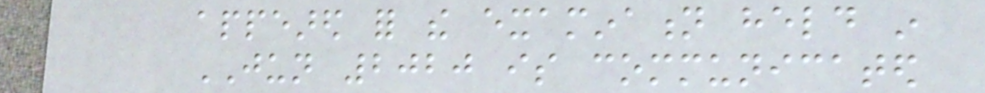appeared for the examination held in
JUN 2020 is communicated
